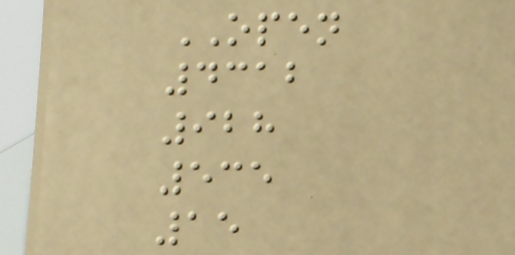OPEN
4312
928
535
15
